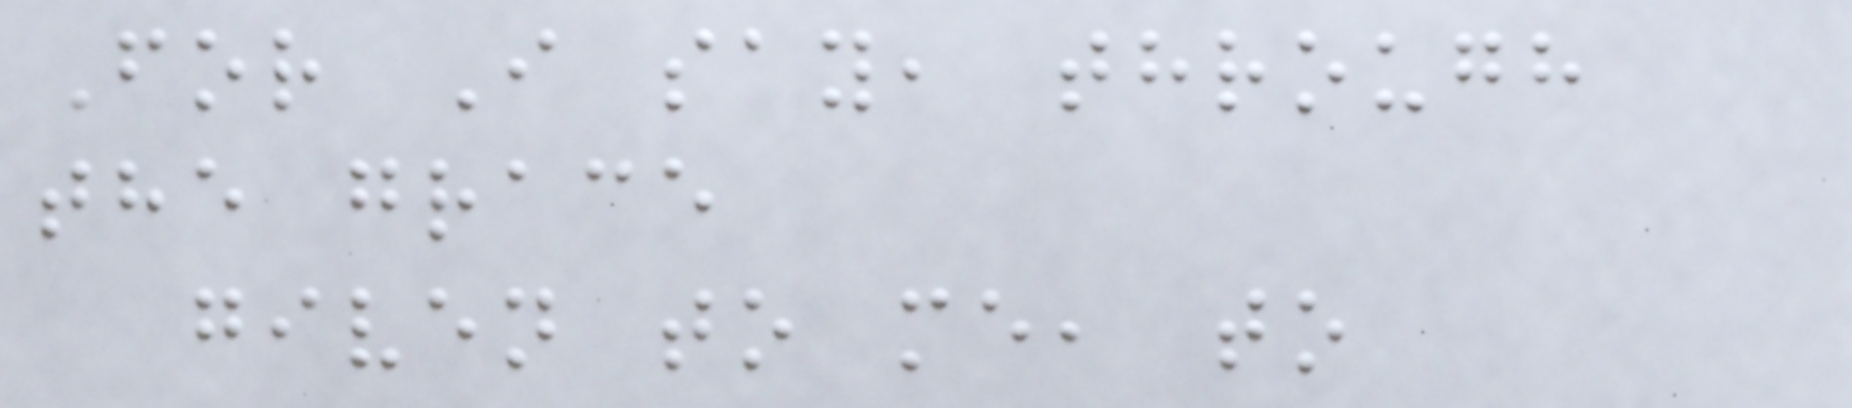For I say, through
the grace
given to me, to
